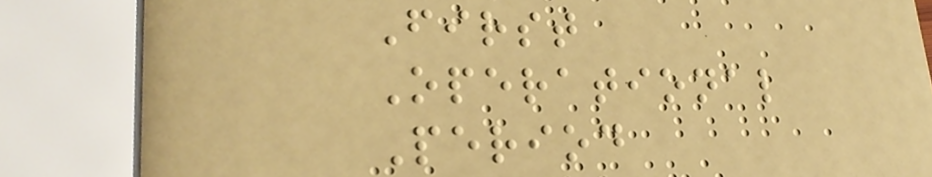First
Operational
Period
